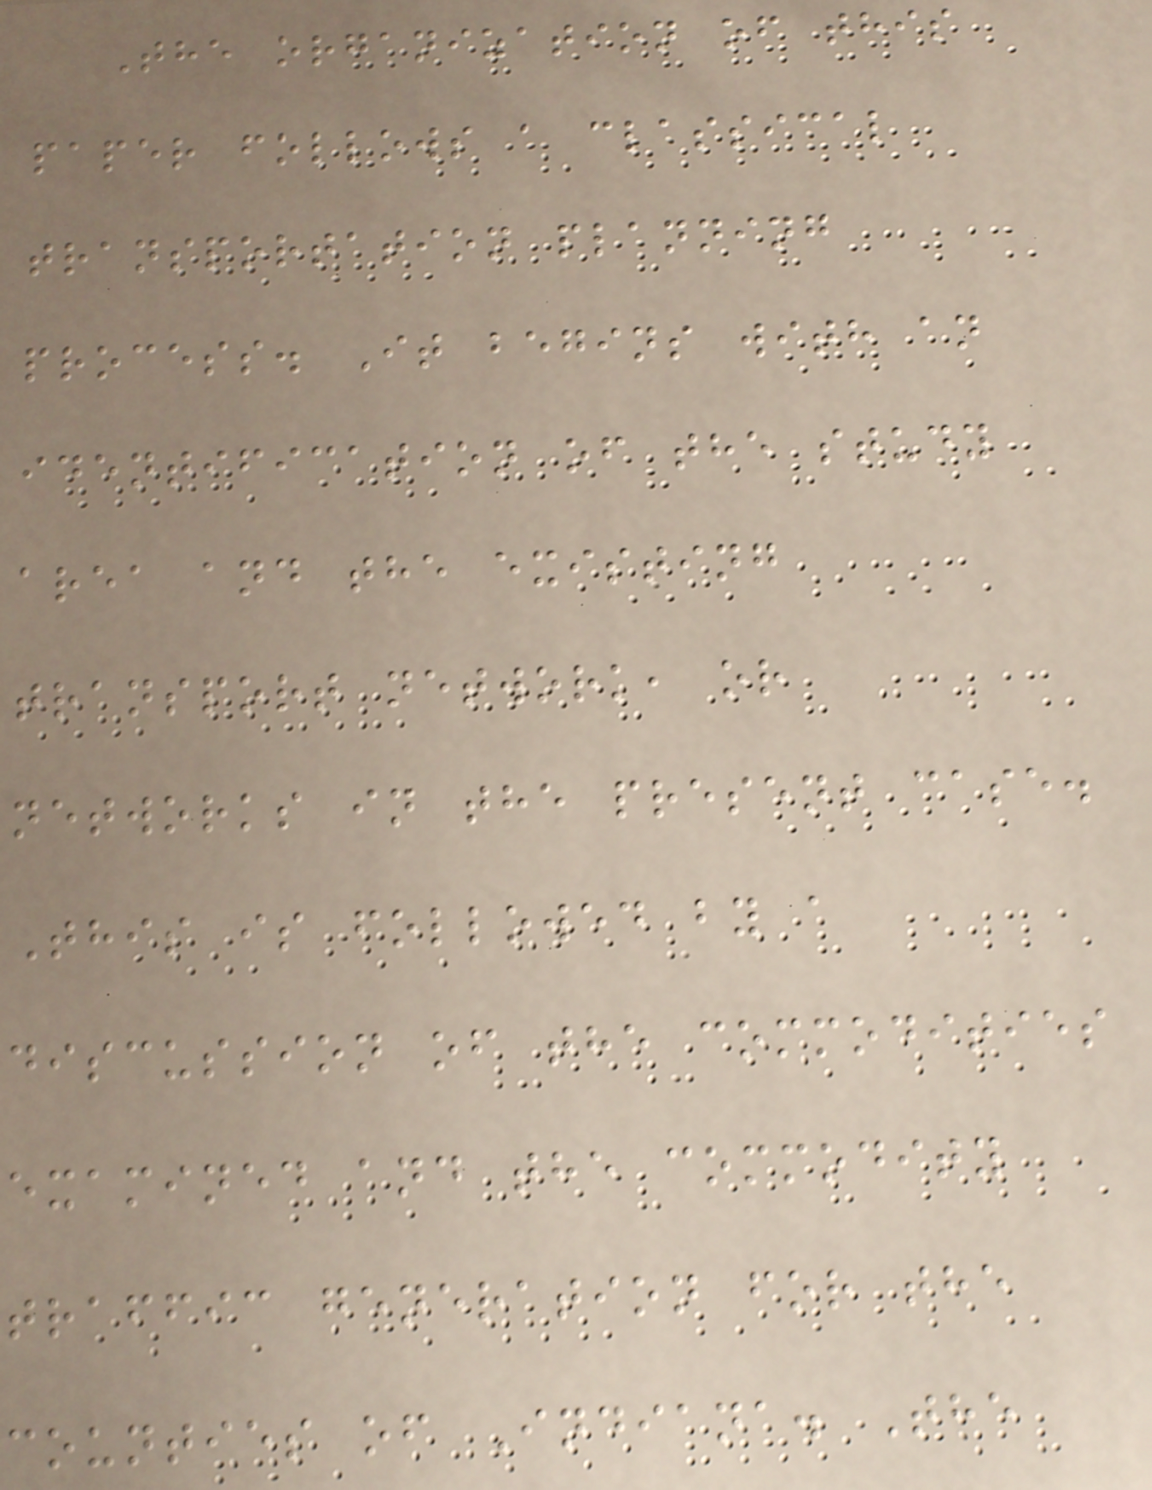The organization of this
paper follows a classical
transportation planning
process. It begins with an
identification of the study
area and the existing
transport network, or
networks in the present case.
This is followed by a
discussion of the commodities
examined and the commodity
traffic generation for the
counties of Indiana. The
